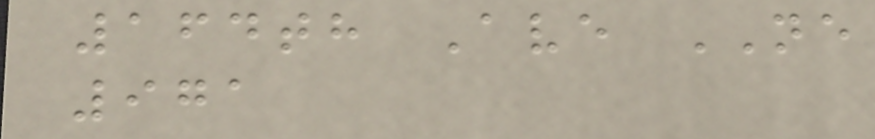164th Ave NE
971
